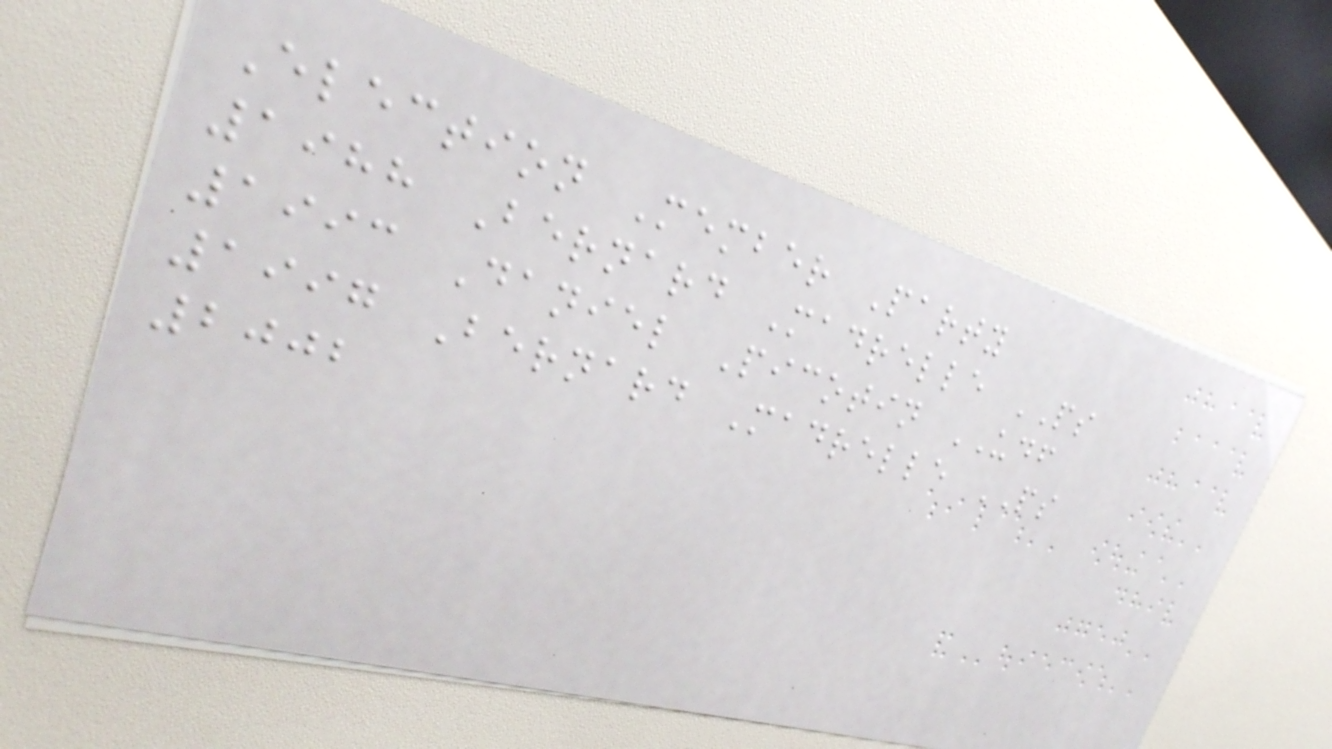Election Member Party
1988 Bernard Madrelle PS
1993 Daniel Picotin UDF
1997 Bernard Madrelle PS
2002
